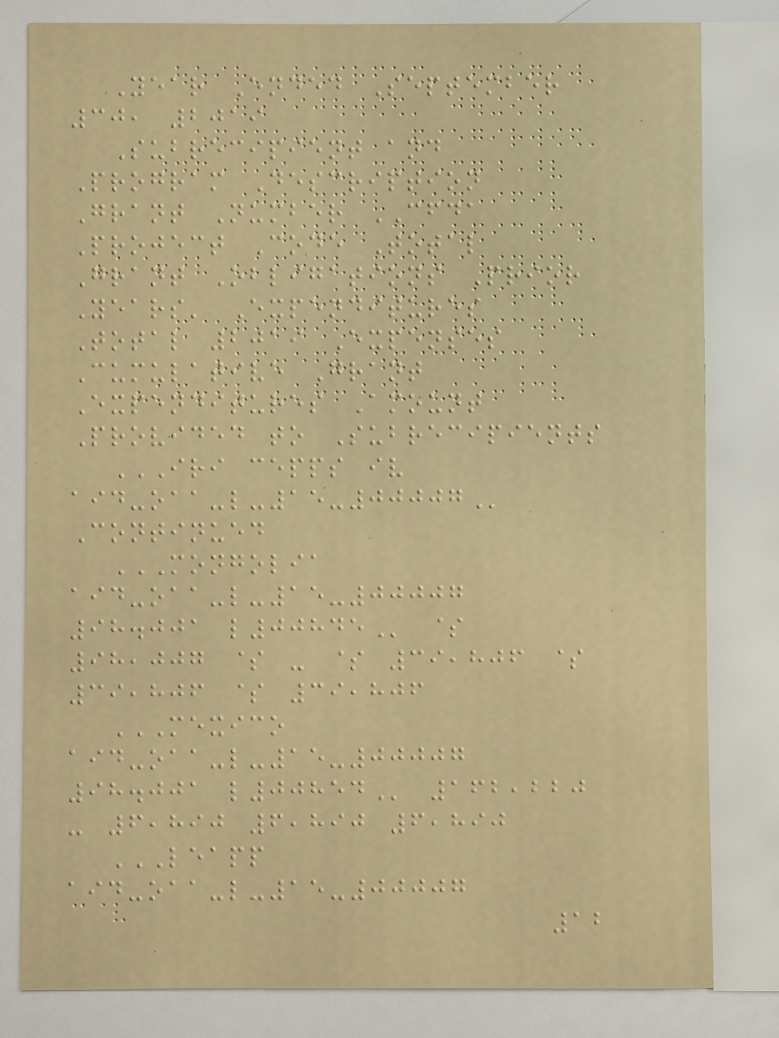Year Ended September
30, 2019
Subrecipient and
Program Description
Grant Number CFDA
Project Code Total
Grant Obligations Prior
Years' Expenditures
Total 2019 Expenses
Cumulative Grant
Expenditures Amount
Provided to Subrecipients
IRI CEPPS IV
AID-OAA-L-15-00007
Continued
MONGOLIA
AID-OAA-L-15-00007
98.001 L00845 $
98,007 $ - $ 39,806 $
39,806 $ 39,806
MEXICO
AID-OAA-L-15-00007
98.001 L00854 162,220
- 6,890 6,890 6,890
LEAPP
AID-OAA-L-15-00007
12
